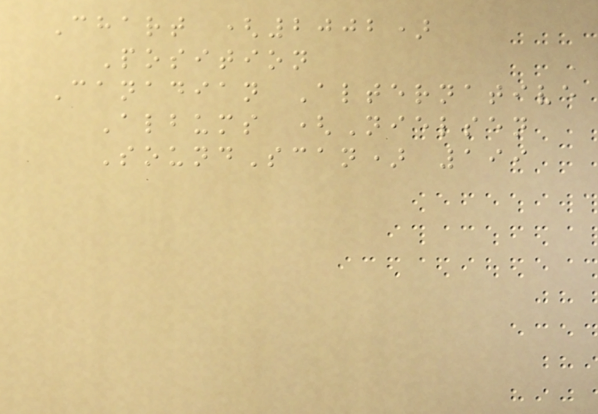Chart (2002)
Position
Canadian Alternative
Albums (Nielsen
SoundScan) 199
